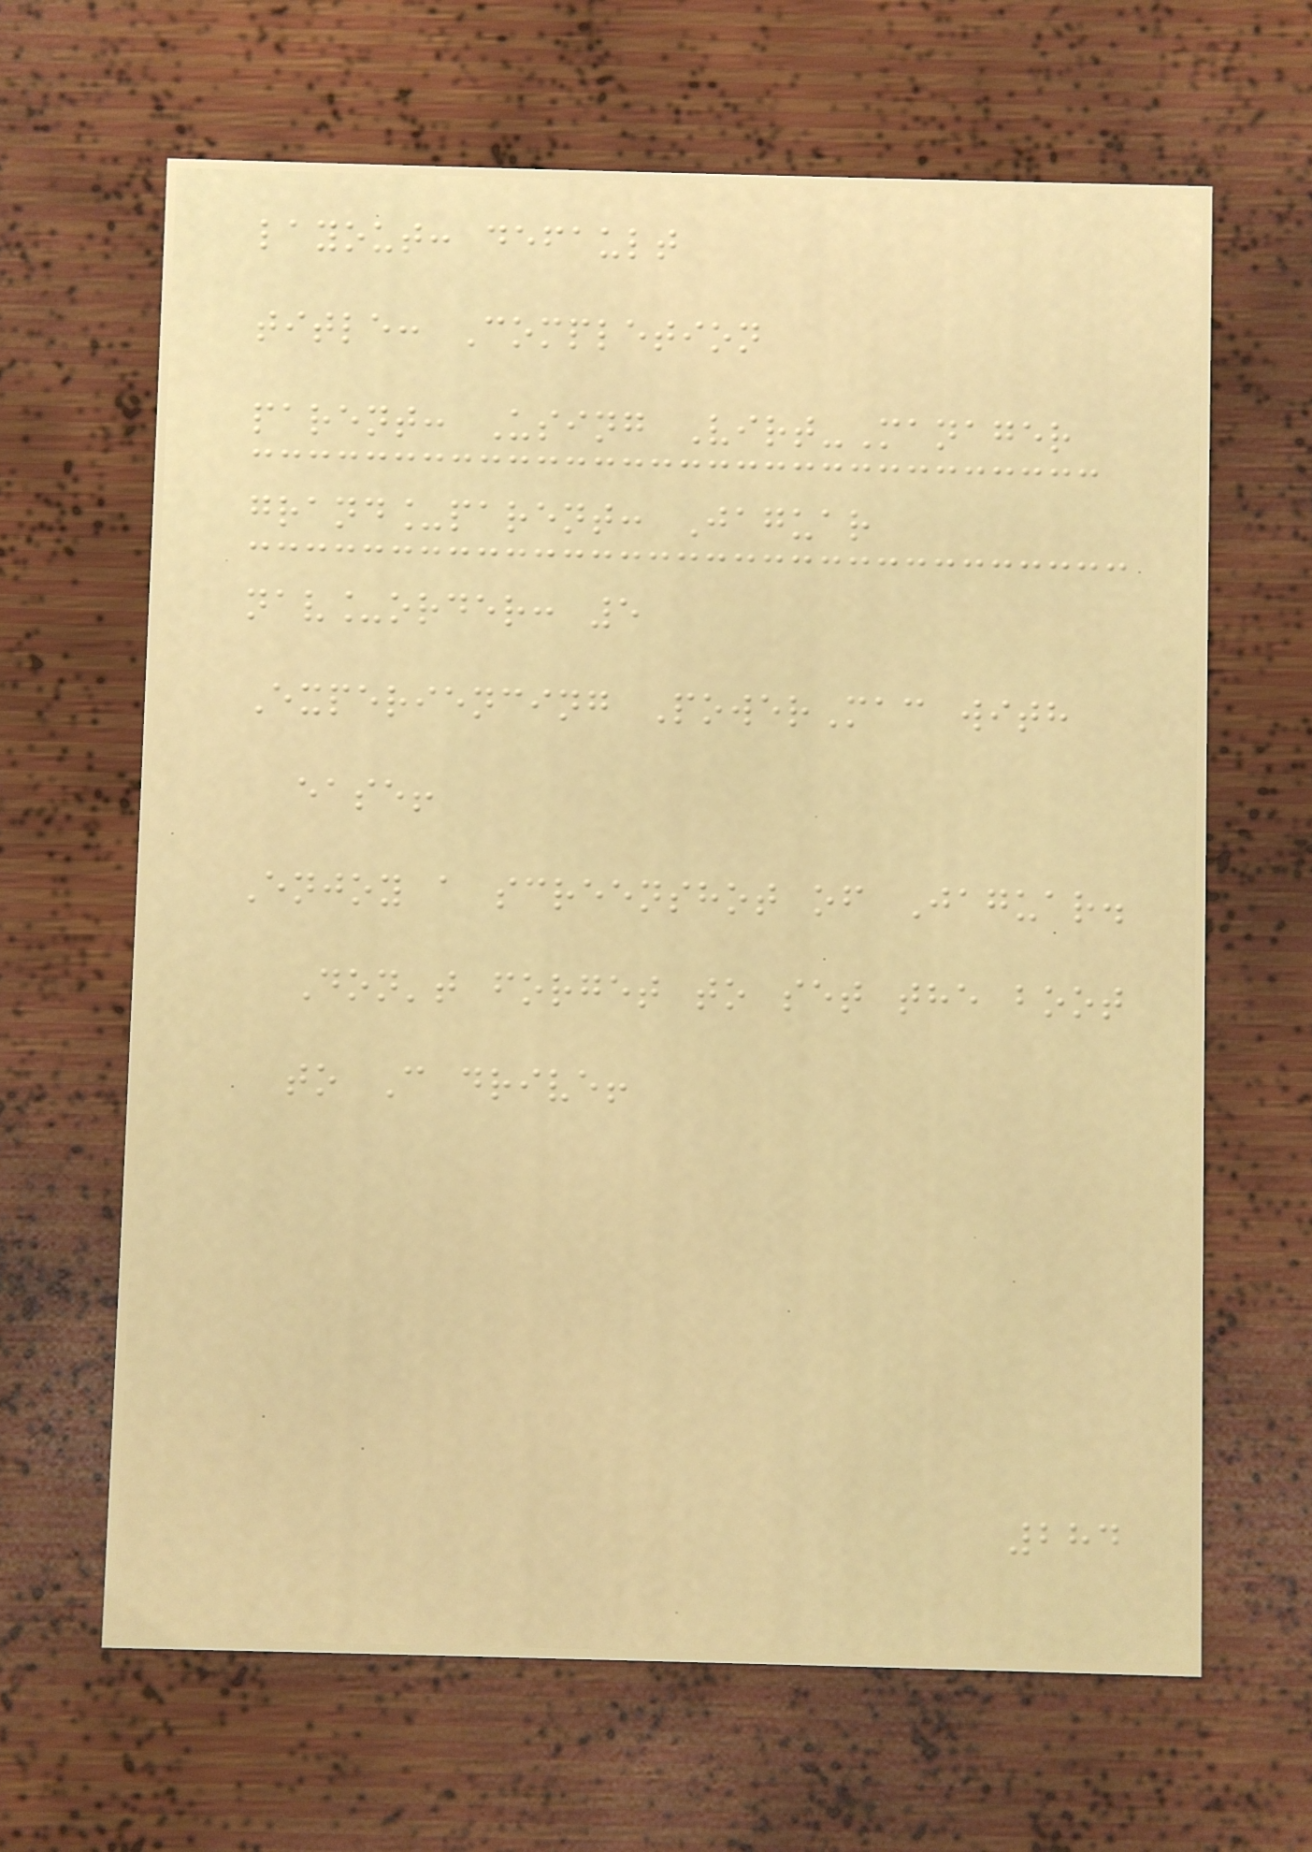layout: default
title: Completion
parent: Using Virt-Manager
grand_parent: Jaguar
nav_order: 5
Experiencing PowerMac with
ease!
Enjoy a screenshot of Jaguar.
Don't forget to set the boot
to C drive!
284
